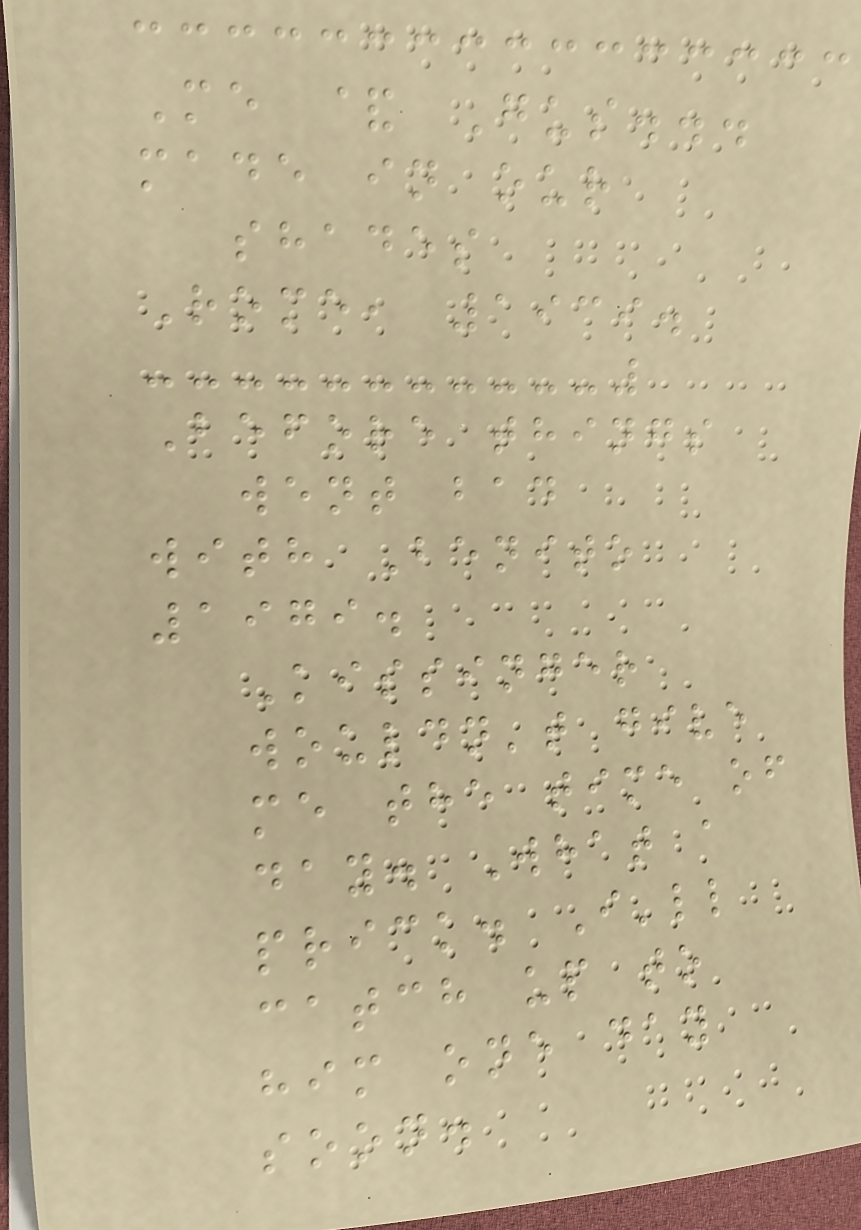Me & Gus...
made in our
shades
Rome, 1939.
Before things
went bad
with Benito
1979.
Kissinger
wouldn't give
me the time of
day. What a
prick. I'll
catch up to
him one day
soon.
